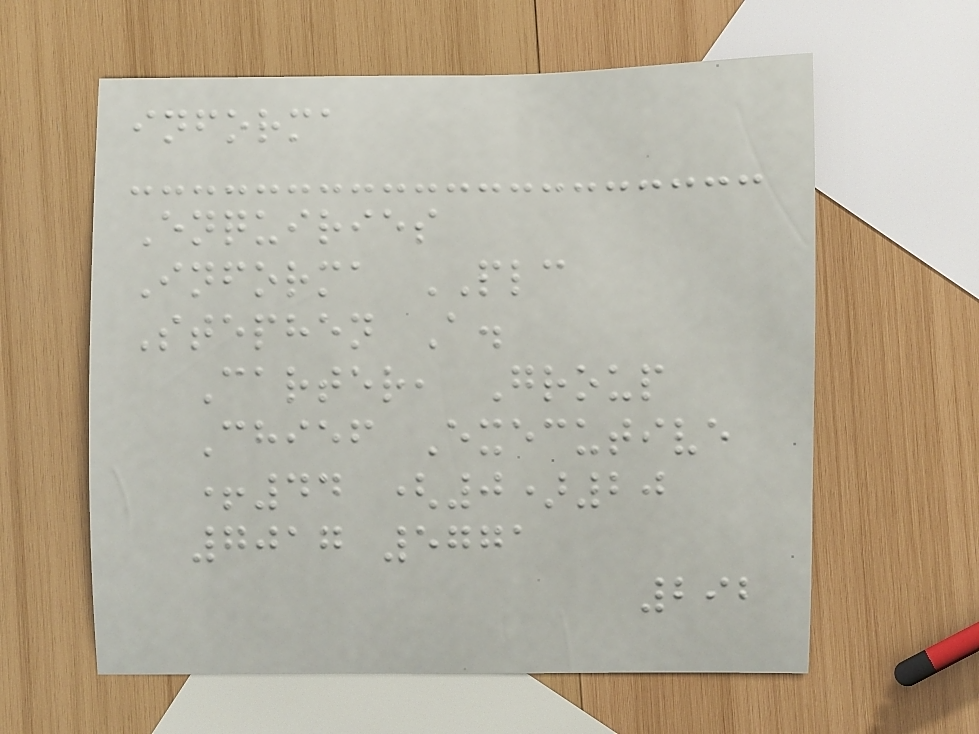informa
Enquiries
Informa PLC
Stephen A.
Carter, Group
Chief Executive
+44 (0)20
7017 5771
292
